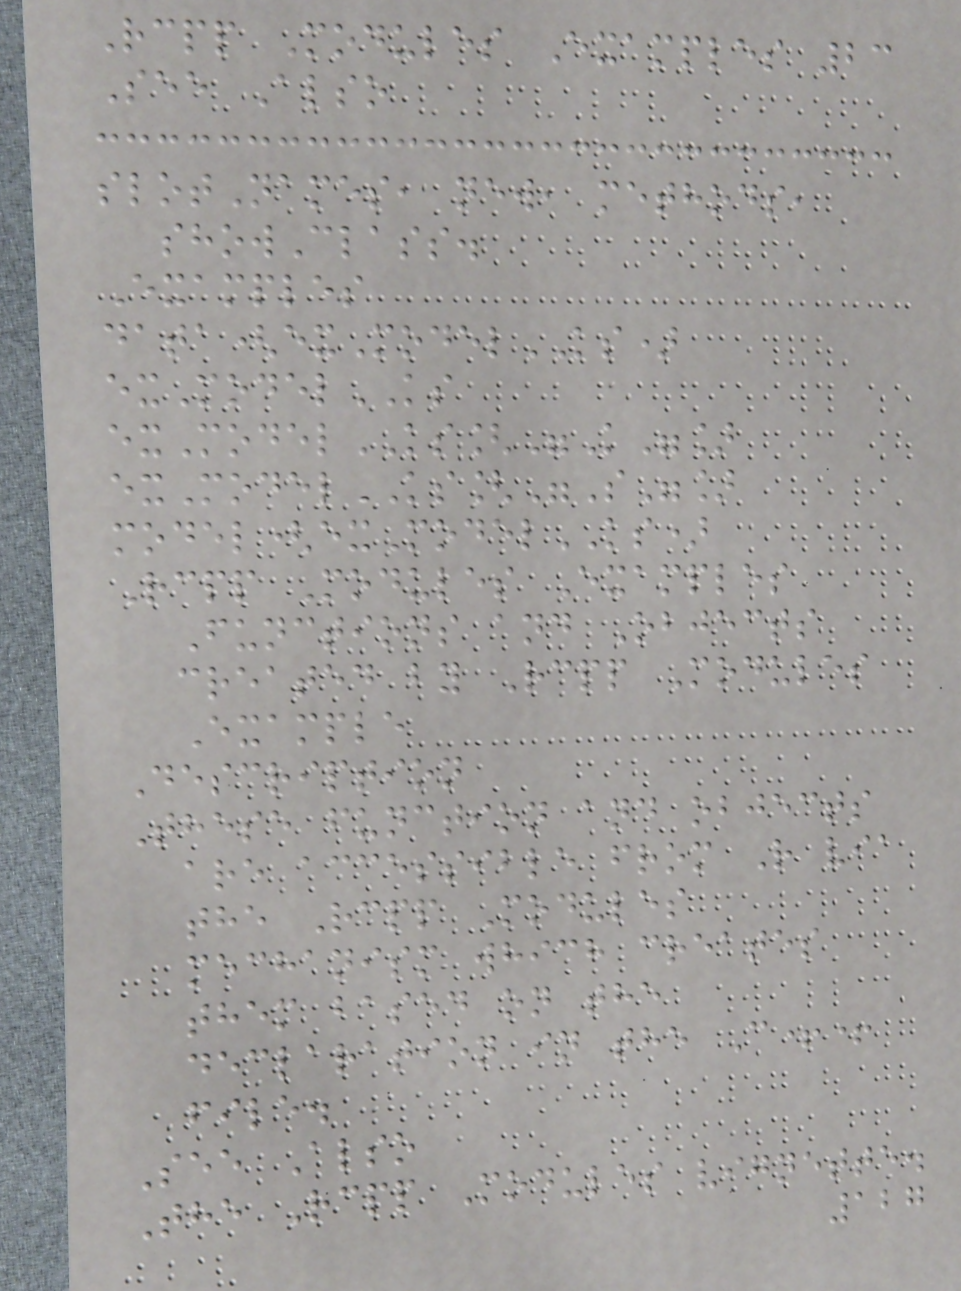Rcpp Modules Examples 23
See Also
slotNames, new, methods,
showClass.
Examples
data(exModelKS)
exModelKS
exModelKS["K"]
exModelKS["S"]
model(exModelKS)
Rcpp Modules Examples
Functions and Objects
created by Rcpp Modules
Example
Description
These function and objects
are accessible from R via
the Rcpp Modules
mechanism which creates
them based on the
declaration in the C++
file.
See Also
The Rcpp Modules vignette.
127
